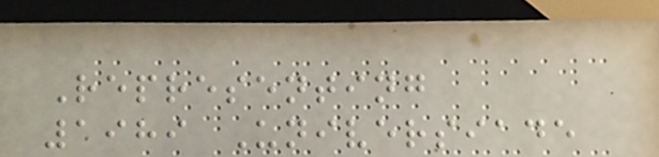Representing
1989 Universiade
